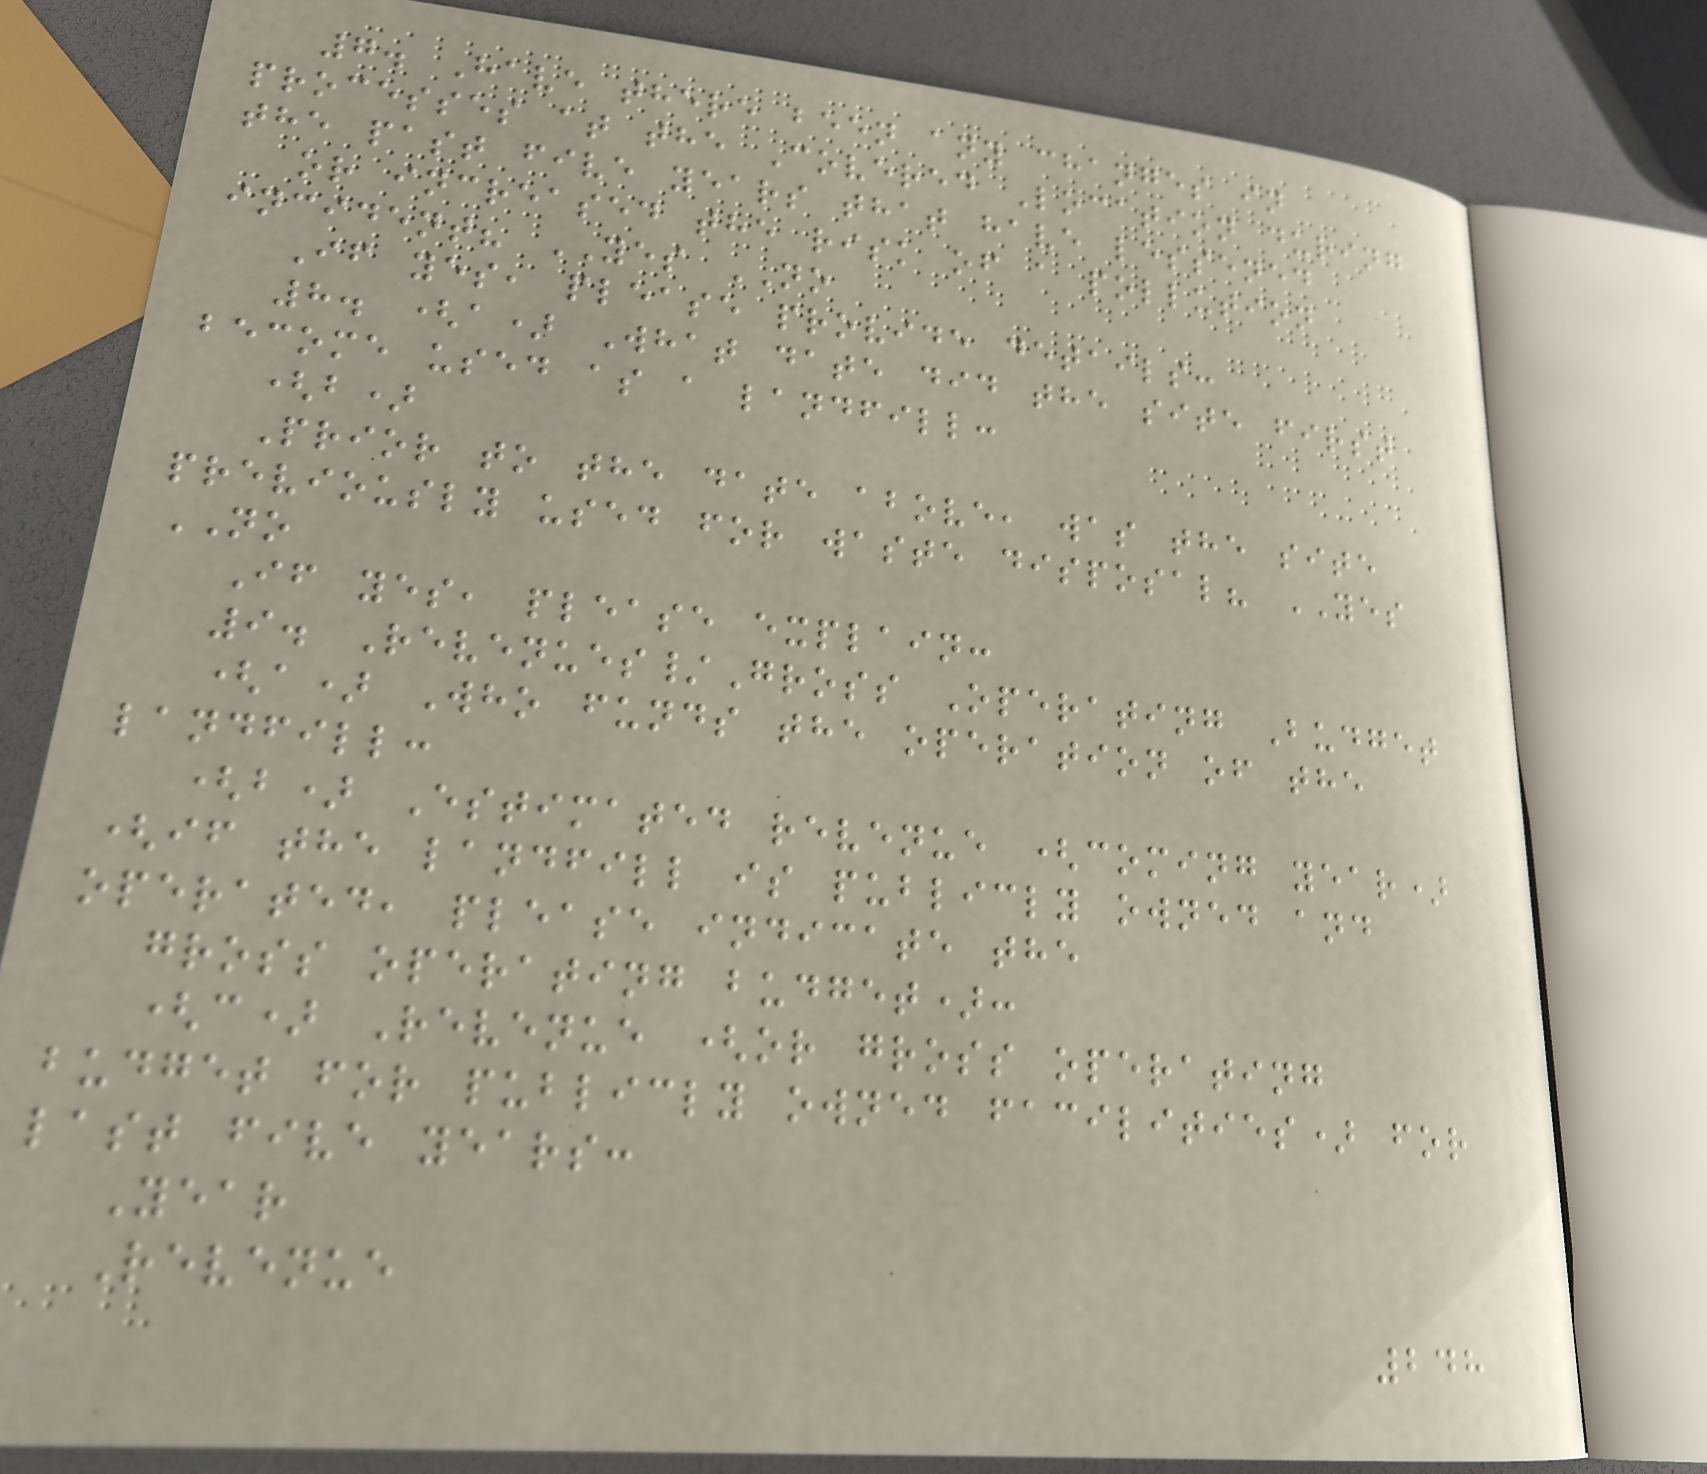7. Have there been any changes in
processes at the Covered Location during
the past five years that have lessened
or increased the risk of a pollution
incident? YES NO
If yes, please provide details:
8. (a) What date did the site first
become used as a landfill:
(b)
Prior to the date above, was the site
previously used for waste disposal? YES
NO
If yes, please explain:
9. Revenues/Gross Operating Budget
(a) Who funds the operation of the
landfill:
(b) Estimated revenue (coming year)
(if the landfill is publicly owned and
operated, please indicate the
gross operating budget):
(c) Revenue (or gross operating
budget for publicly owned facilities) for
last five years:
Year
Revenue
248
